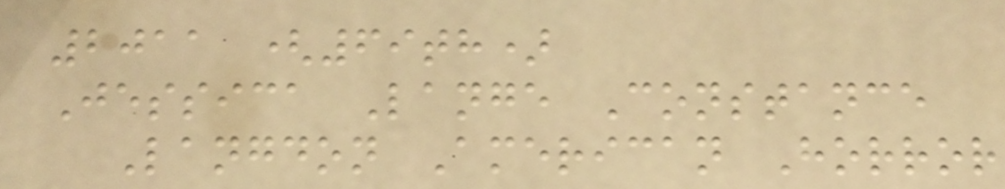2011 (69th)
Jessica Lange Constance
Langdon American Horror
